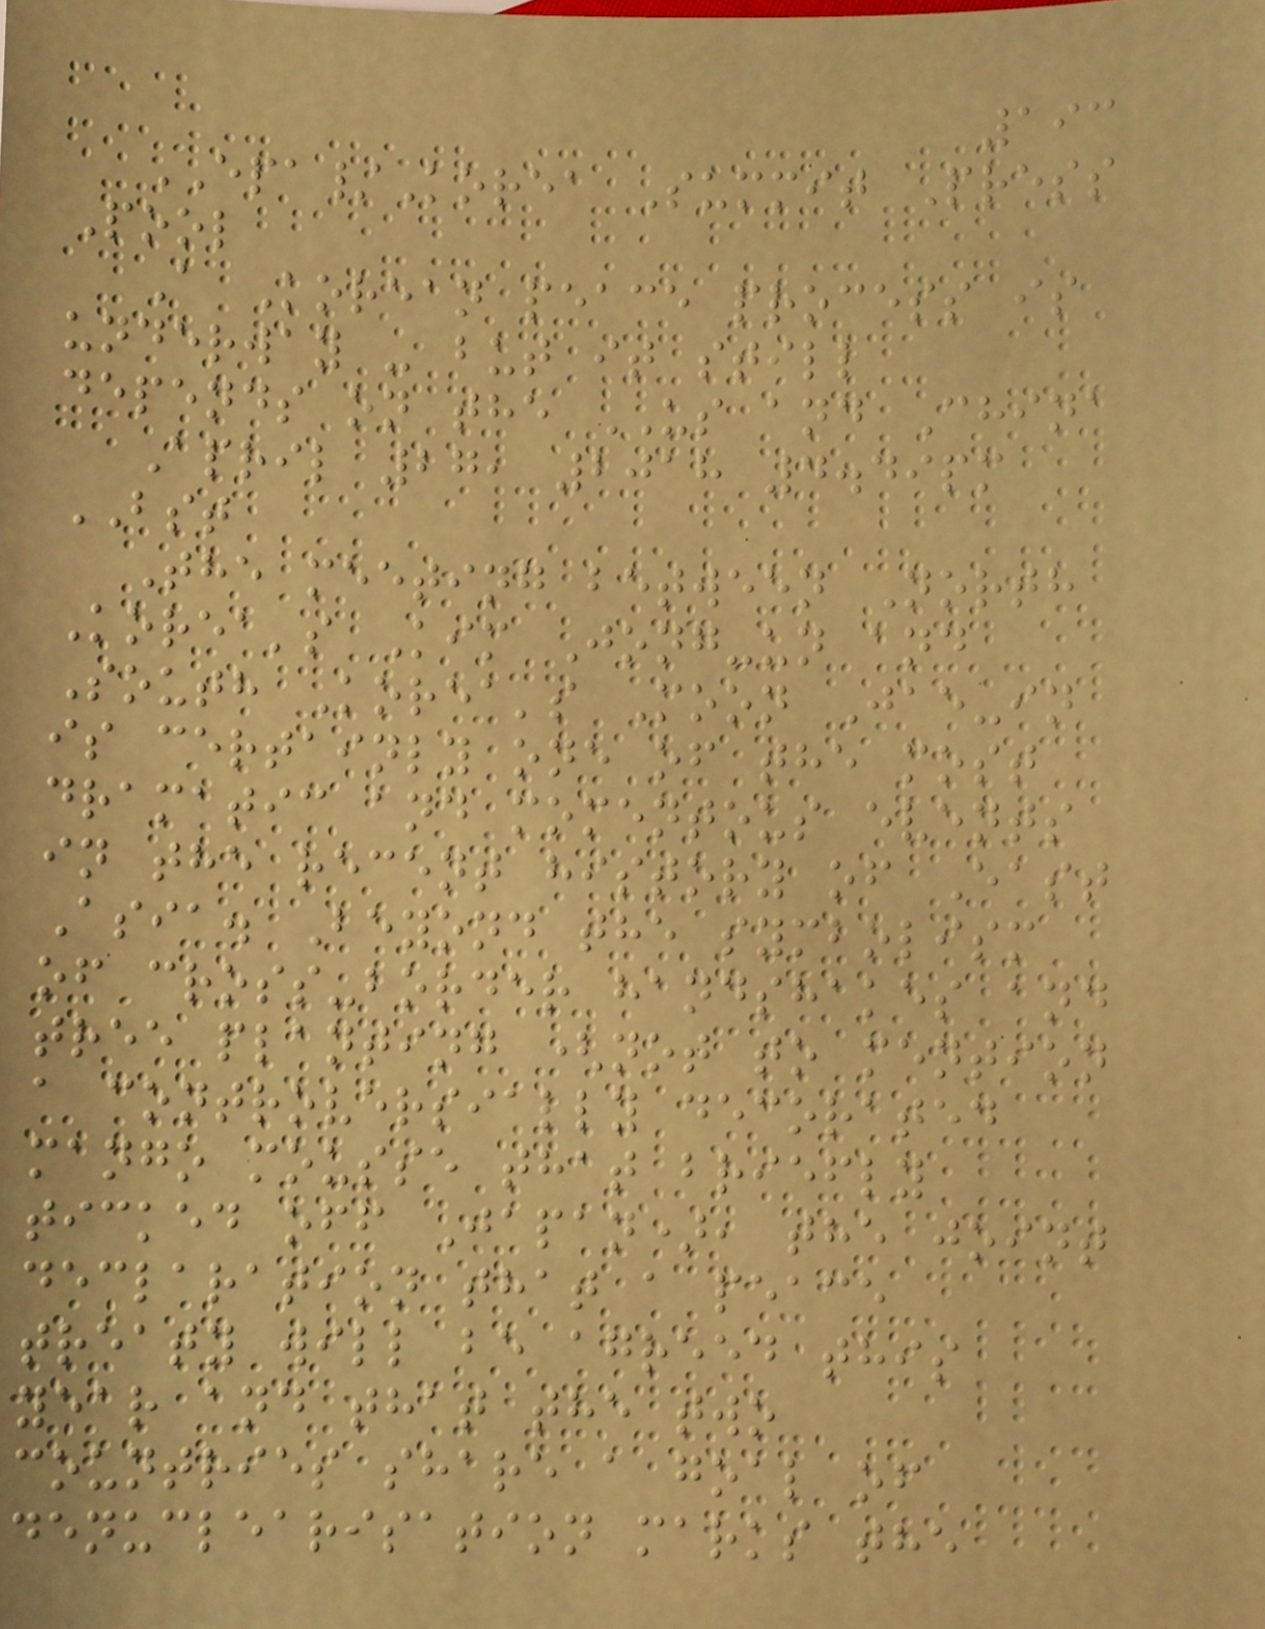193
EPA/Korea Summit Press
Pool
A Korean peace process is
underway - but it still
depends on the US and China
April 27, 2018 4.49pm
BST
The meeting between North
Korea's Kim Jong-un and
South Korea's Moon Jae-in
is certainly one of the most
dramatic and momentous events
in the recent history of East
Asia. Beyond the symbolism
of cross-border handshakes and
tree planting (not to mention
a controversially decorated
mango mousse that briefly
ticked off Japan), the joint
declaration that a peace
treaty will be agreed this
year and that the two
countries share a goal of
denuclearisation marks the
